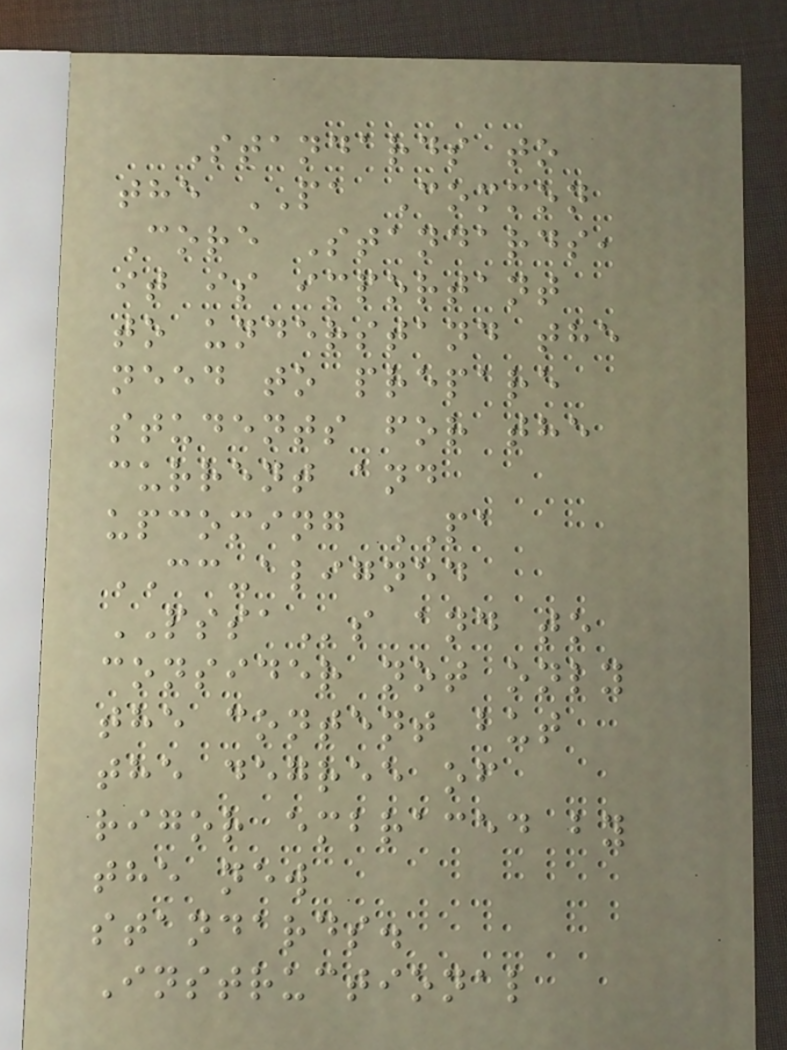Standards to
the PA Common
Core Standards,
it is important
to understand the
need to prepare
students for the
current and
upcoming PA
CC-aligned
PSSAs and to
consider not only
the content but
the degree of
rigor embraced by
the new
standards.
Instructional
